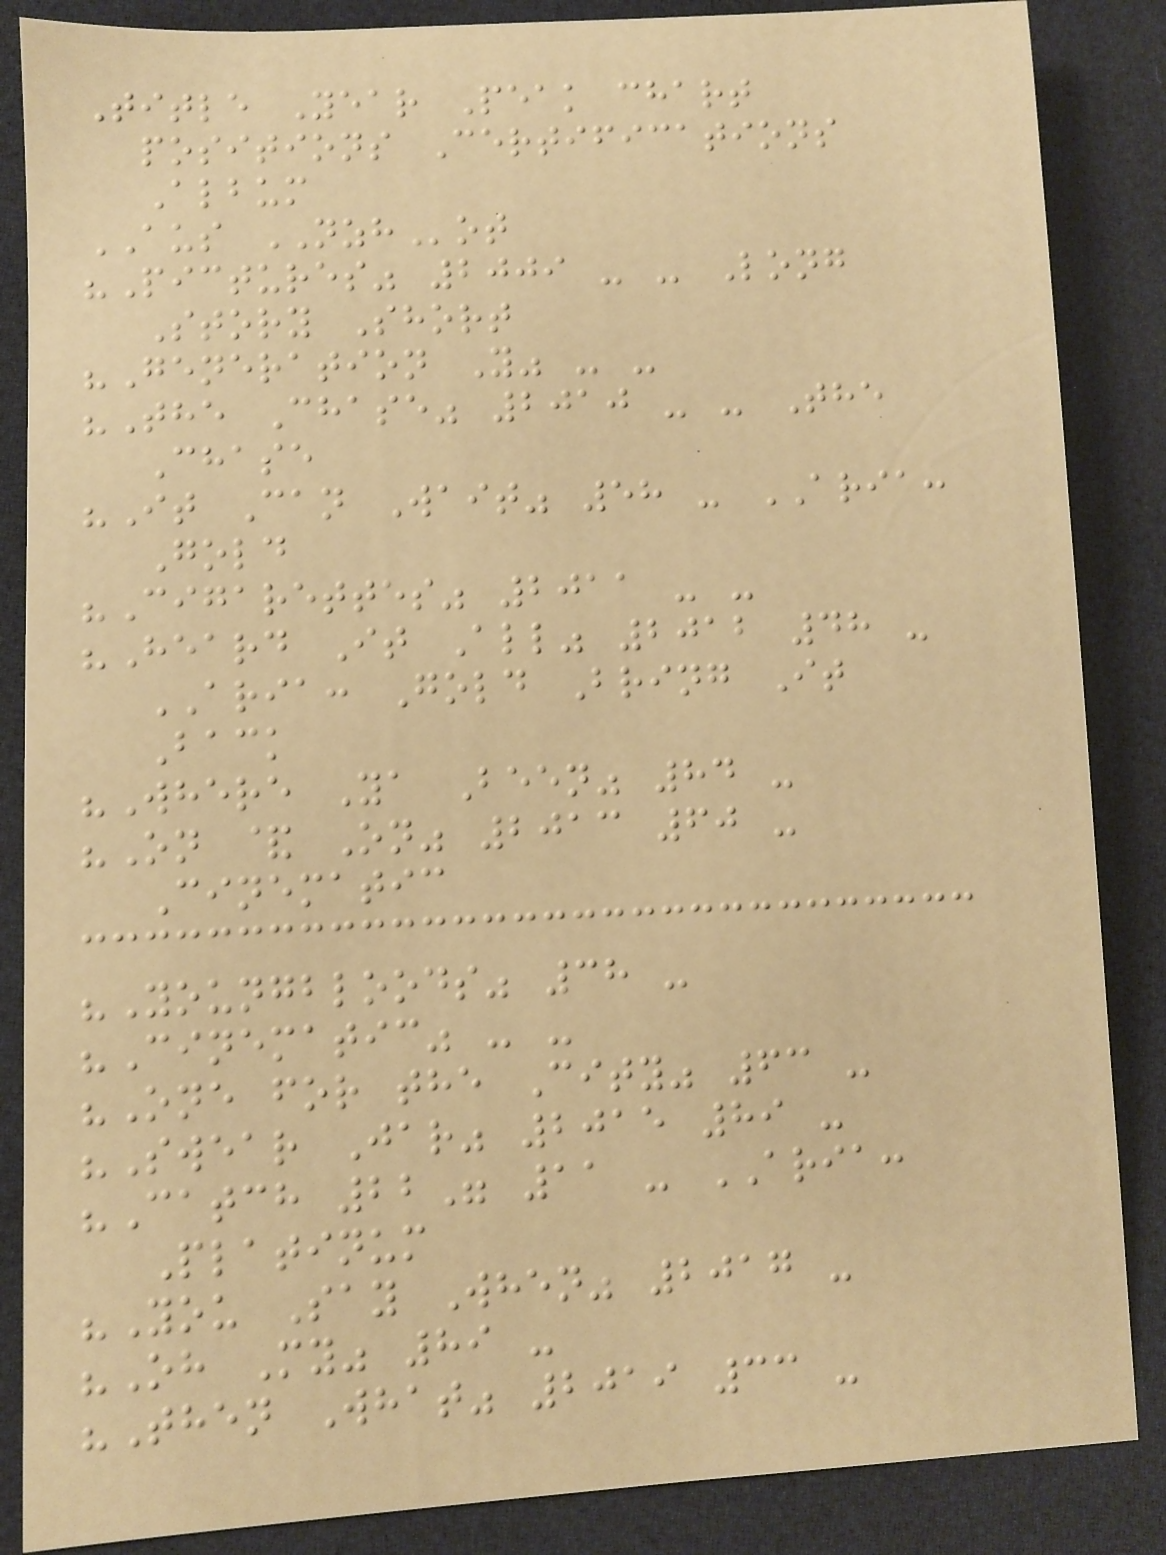Title Year Peak chart
positions Certifications
Album
AUS NZHot
"Pictures" 2009 - - Long
Story Short
"Generation Y" - -
"The Chase" 2010 - - The
Chase
"It Can Wait" 58 - ARIA:
Gold
"Cigarettes" 2011 - -
"Heard It All" 2012 48 -
ARIA: Gold Bring It
Back
"Where Ya Been" 84 -
"On & On" 2013 60 -
Cinematic
"Youngbloods" 38 -
"Cinematic" - -
"One for the City" 63 -
"Swear Jar" 2015 89 -
"Catch 22" 11 - ARIA:
Platinum
"You Say When" 2017 -
"Oh My" 89 -
"Then What" 2019 33 -
